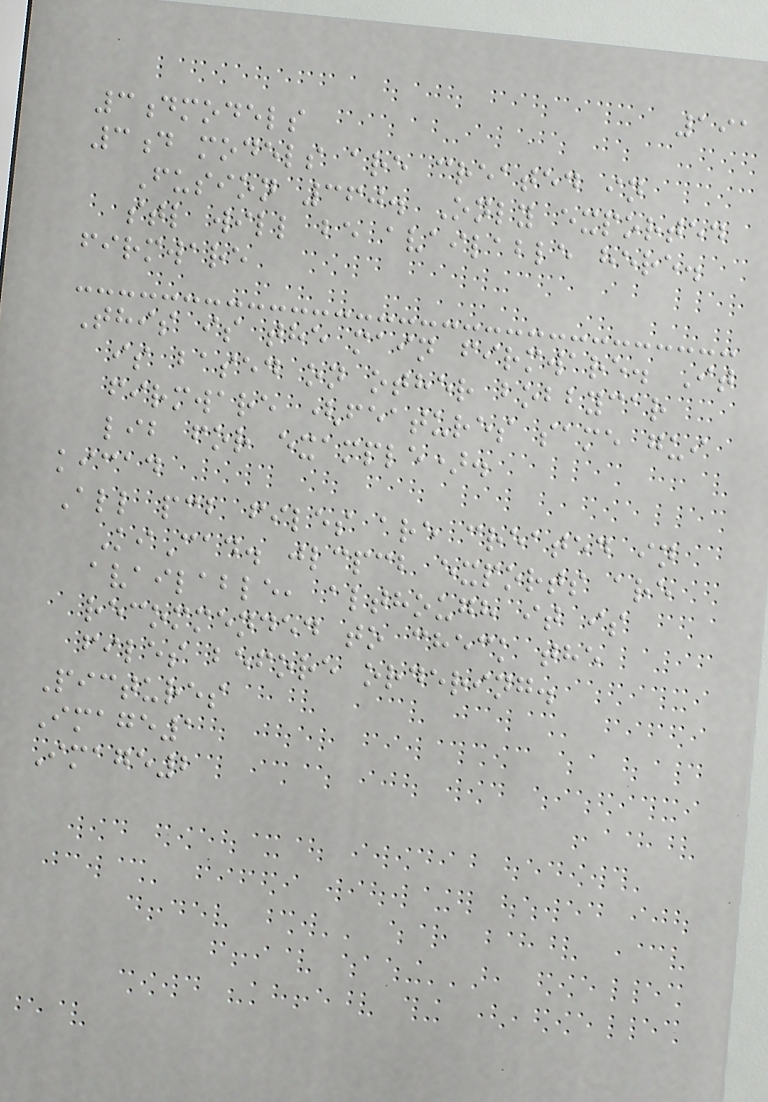191
3dmodels
3d models are created in
Fusion 360. Only exported
stl will be available here.
firmware
This is the main firmware. It
is based on other bobbycar
firmware (features same gui
lib for example).
kicad
All pcb files are created in
KiCad. jlcpcb exports are
available, although it is
recommended to check the
files before ordering.
Pictures
Image1
Image2
